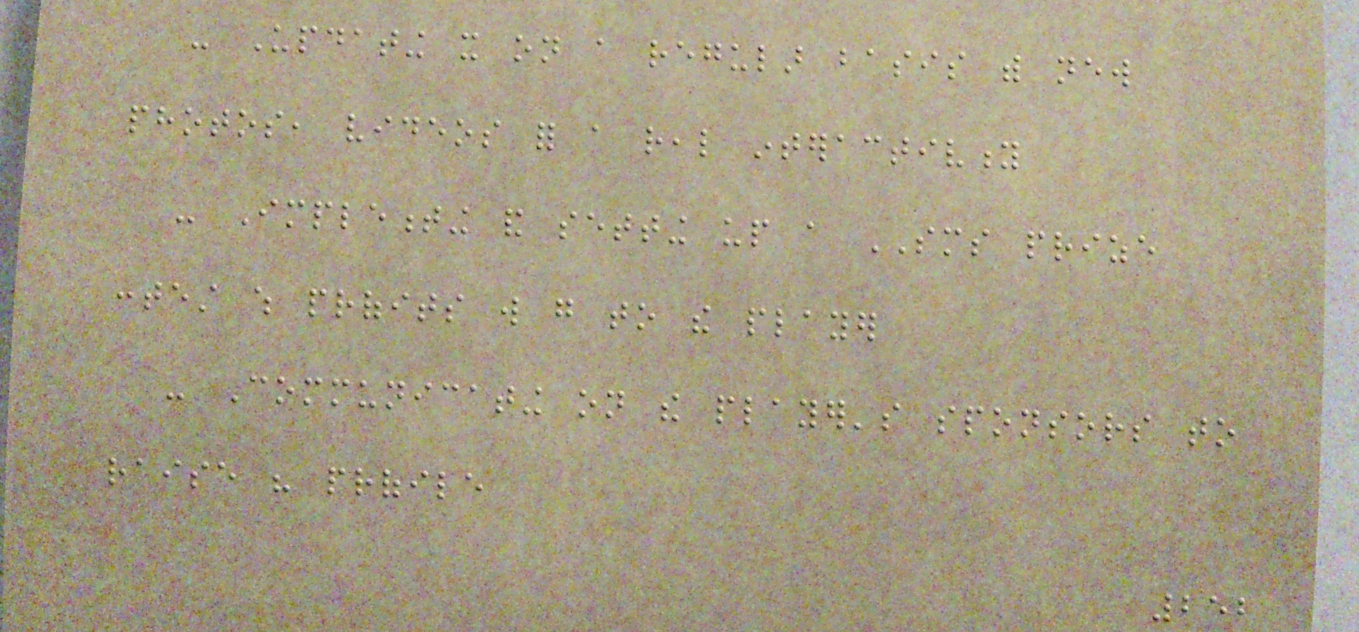- Updating it on a regular basis with new
photos, videos for a real interactivity
- Implementing and setting up a SMS prize
contest which profits will go to the player
- Communicating on the player's sponsors to
raise his profile
252
